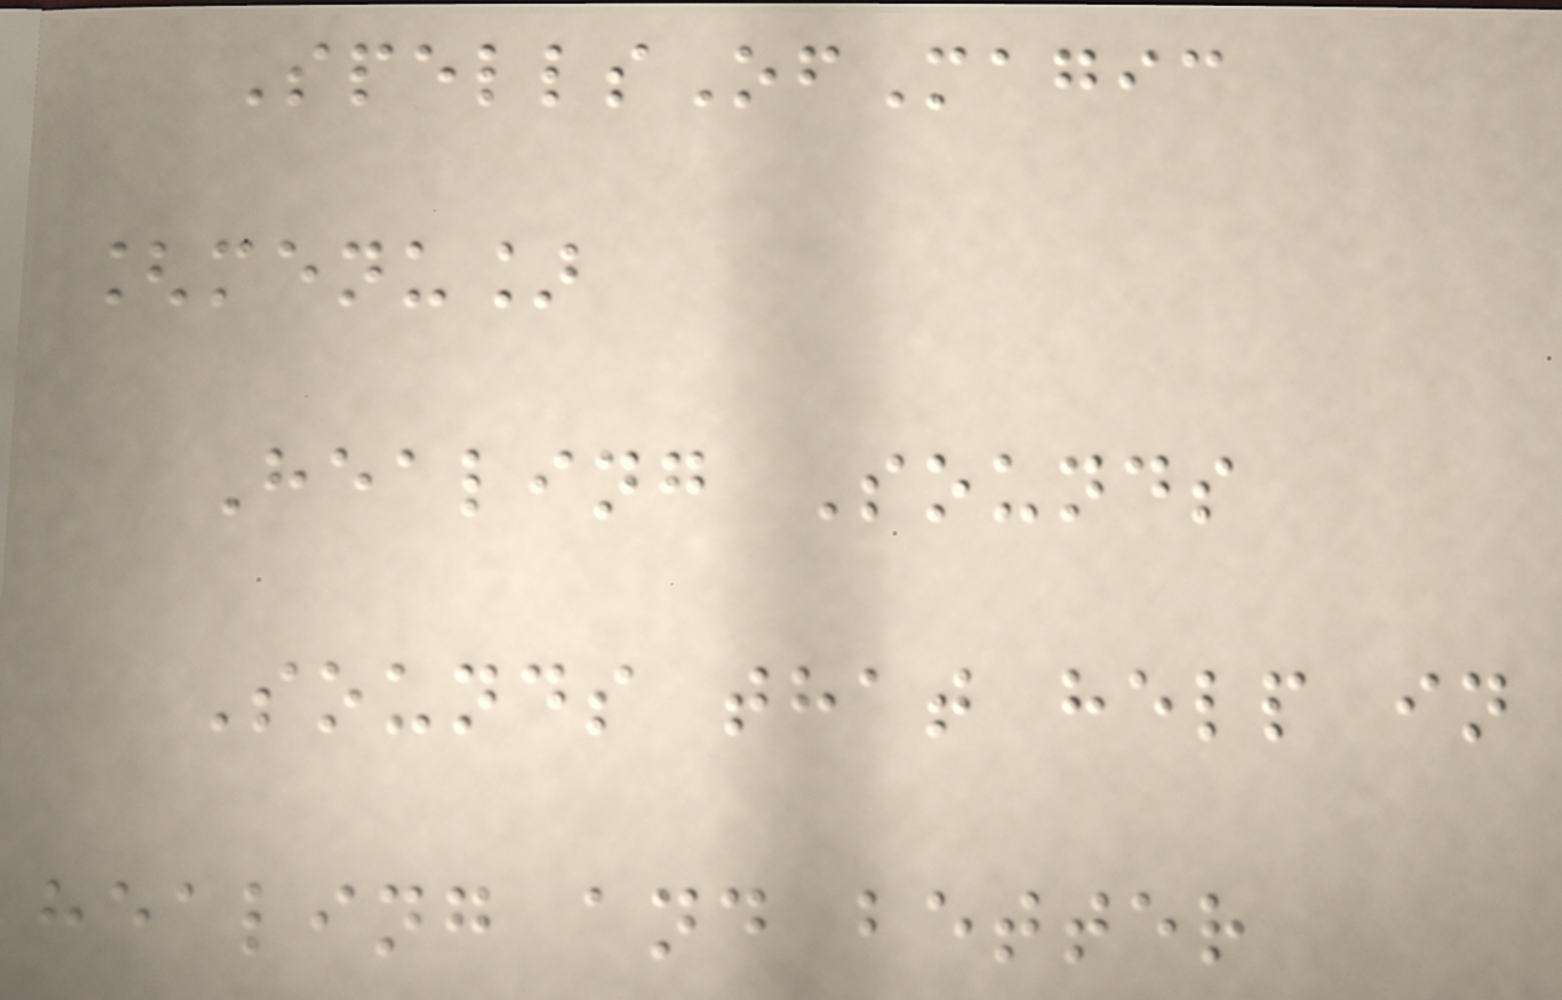SpellsOfMagic
[menu]
Healing Sounds
Sounds that help in
healing and better
